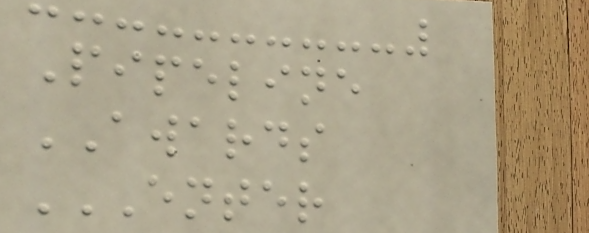Pipeline
AWARDS
ENTER
